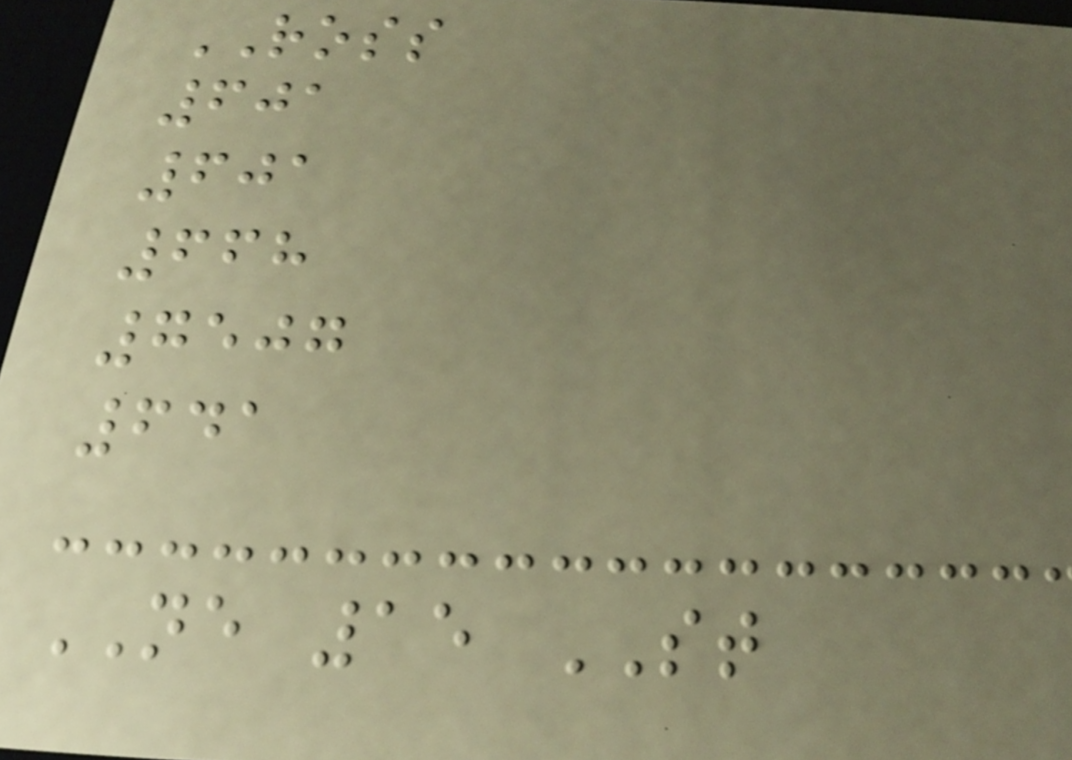ROSS
601
601
668
7507
641
NE 15 ST
